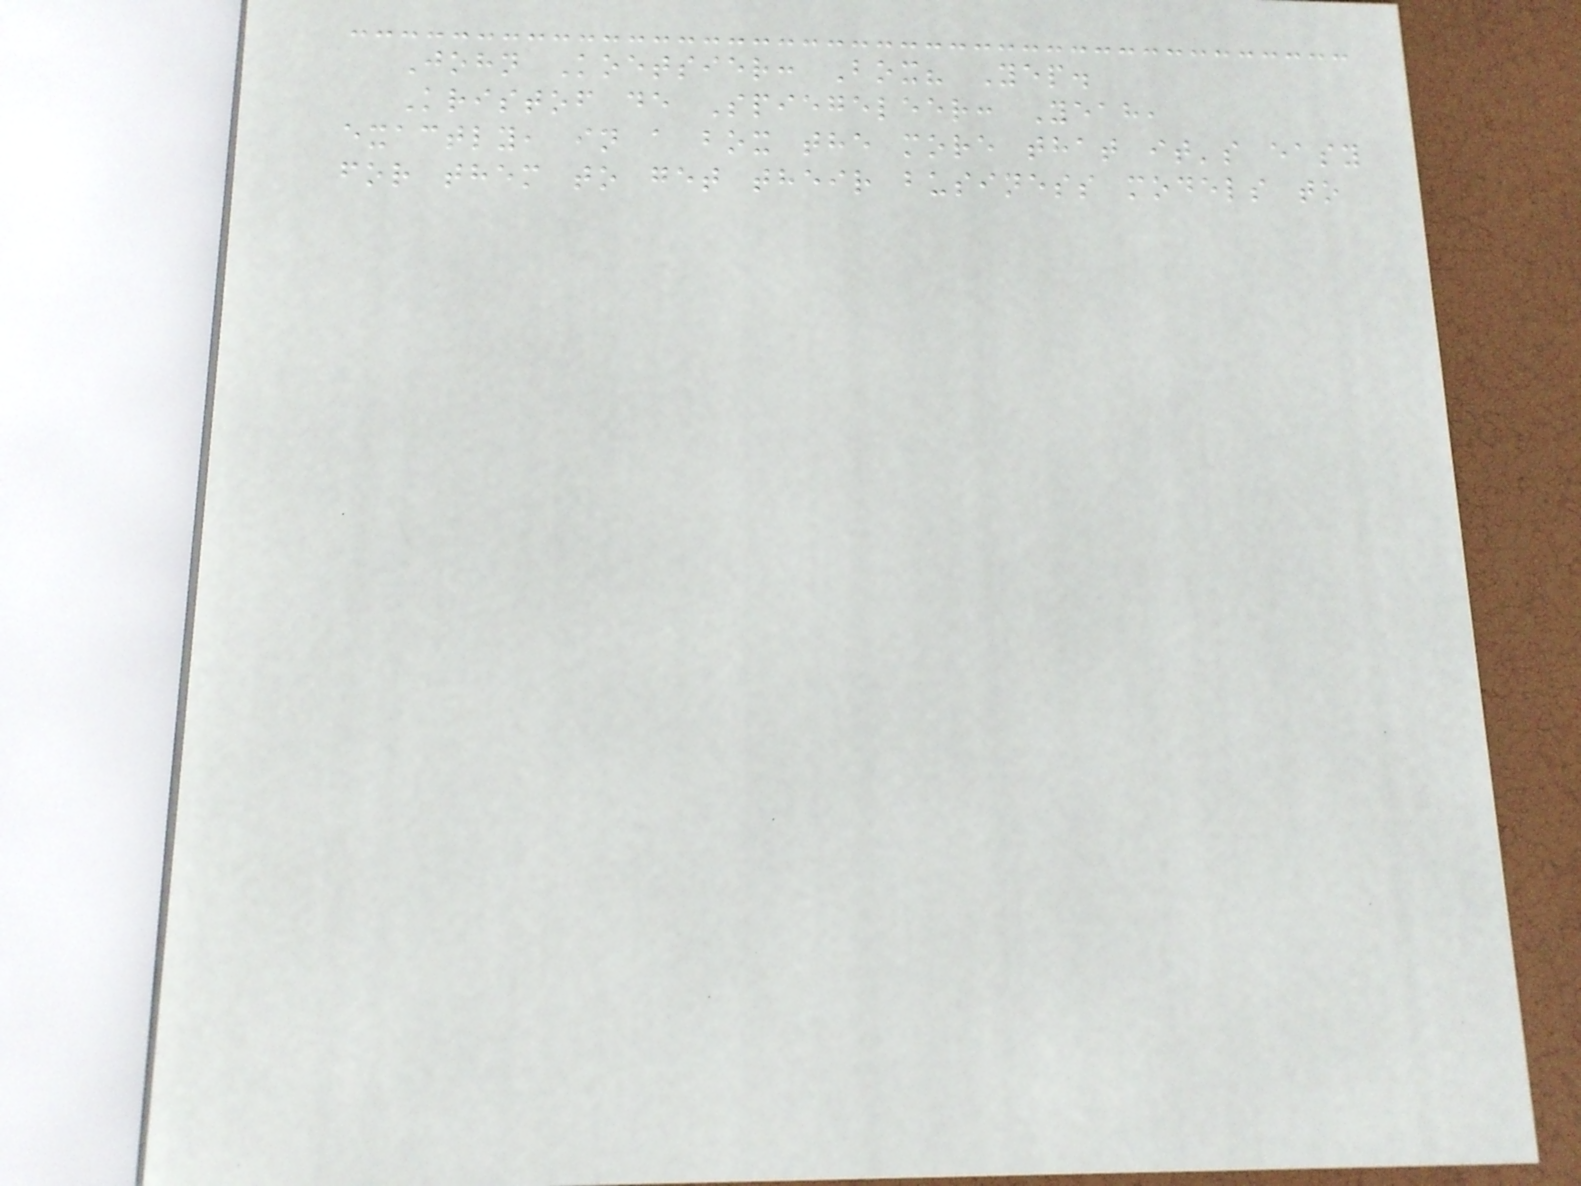John Koetsier: Box? Yep.
Kristof de Spiegeleer: Yeah,
exactly, in a box the more that it's easy
for them to get their business models to
